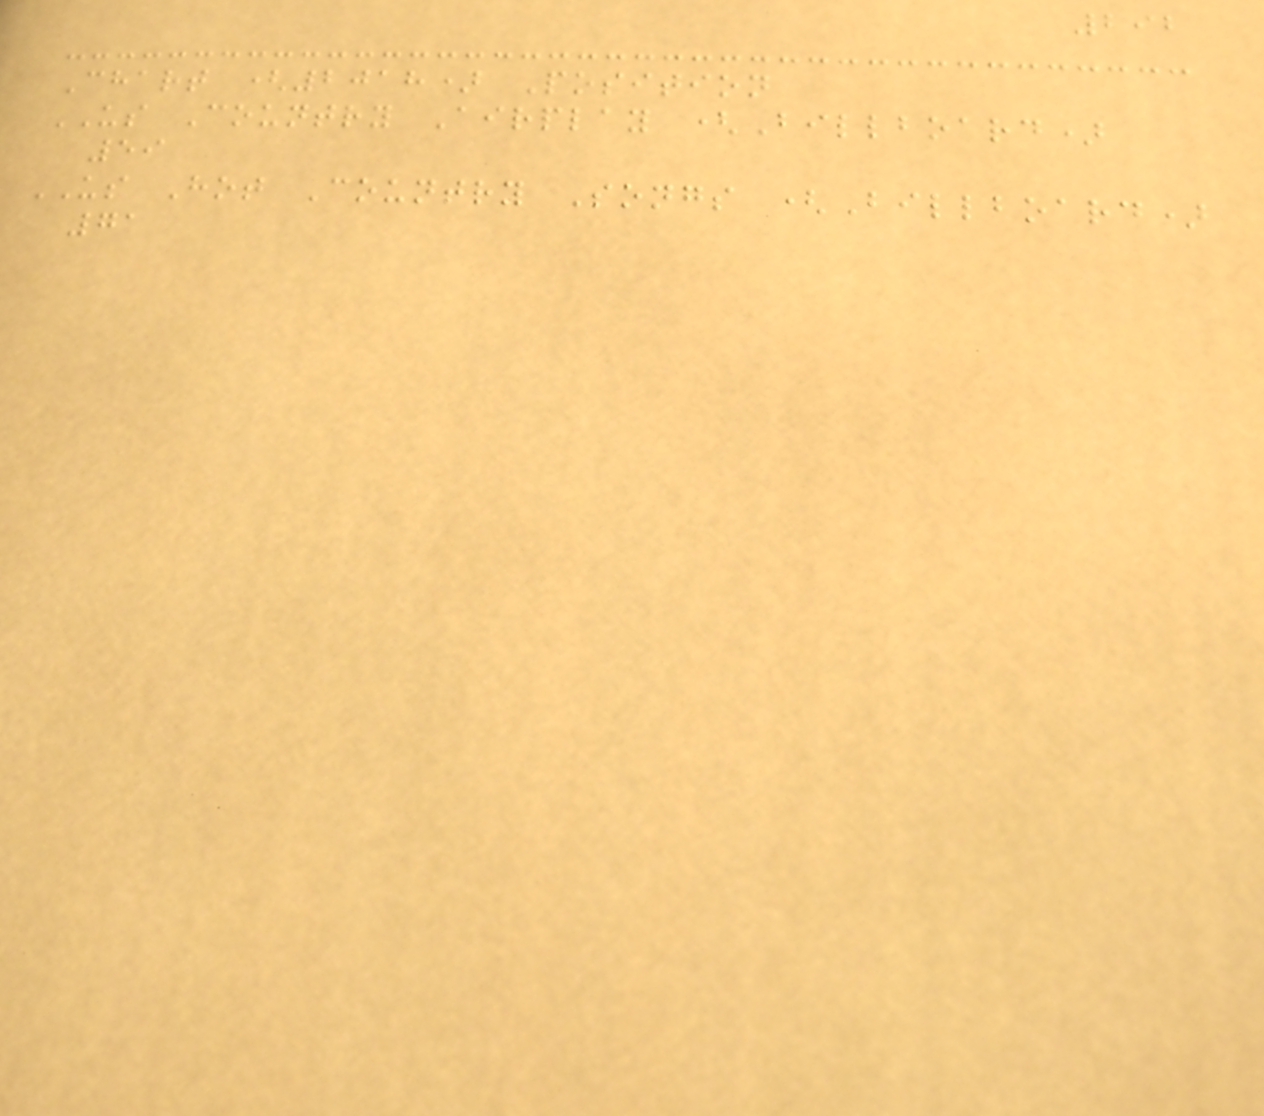292
Chart (2018) Position
US Country Airplay (Billboard)
59
US Hot Country Songs (Billboard)
71
